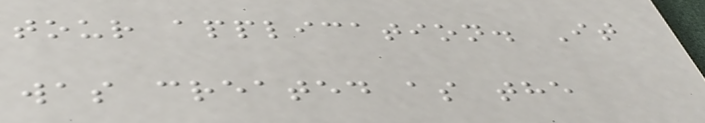tour application. It
was created as the
